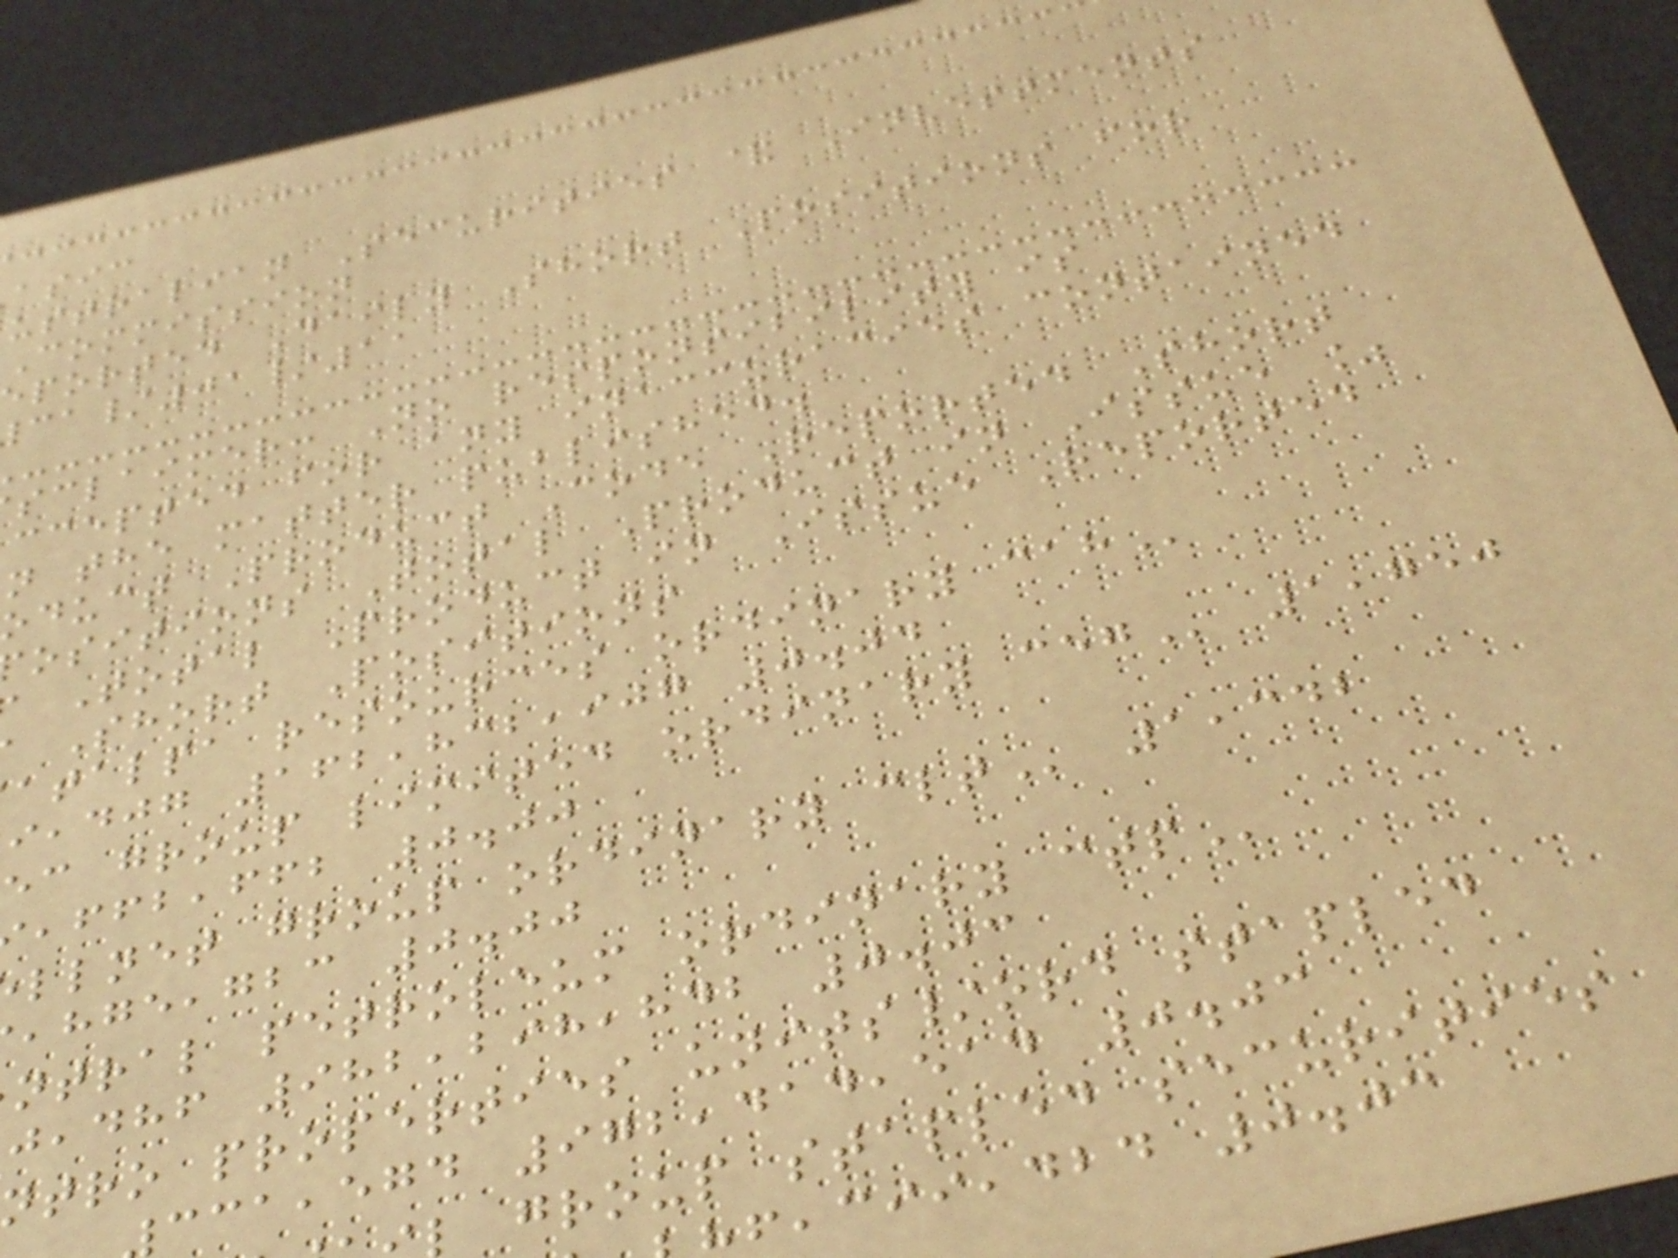asic
ustralian Securities & Investments
Commission
ported Daily Short Positions for
/01/11
sclaimer: No responsibility is
ccepted for any inaccuracies contained
n the matter published.
oduct Product Code Reported Short
ositions Total Product in Issue %
Total Product in Issue Reported
Short Positions
atalpa resources ordinary
,djg 162,832,907 0.04
ec group limited ordinary
,ffb 0.00
llnet group ordinary
,gbc 0.00
ntral petroleum ordinary
,dhf 982,298,842 0.03
ntro properties units/ord stapled
,egd 972,414,514 0.03
group stapled securities
,dbd 0.03
